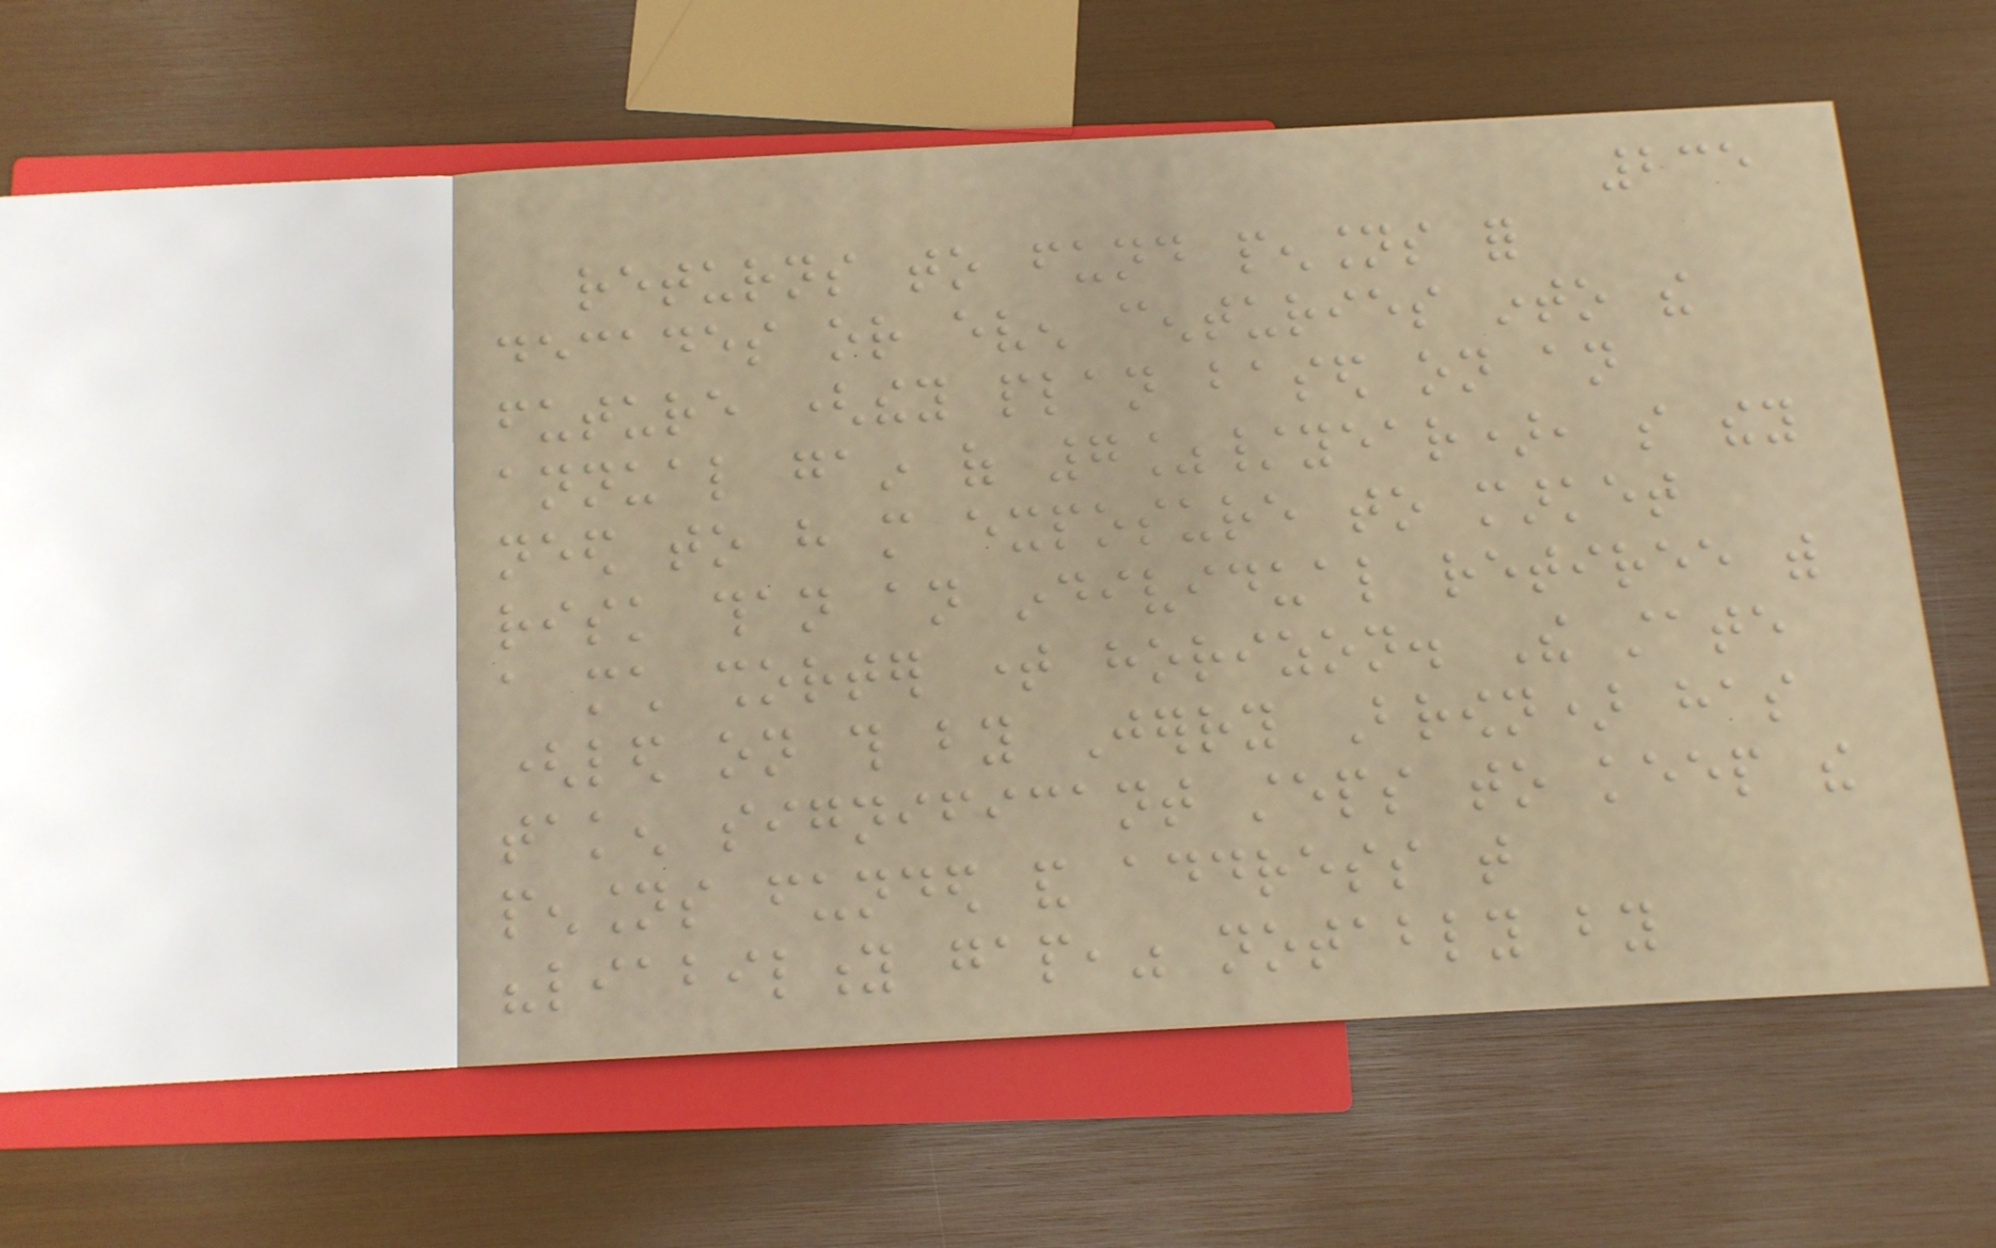235
returns to fund pensions for
decades or even centuries into the
future (they plan based on an
annual gain of 7%/year), so they
need to have more exposure to market
risk than an individual retiree with
a much shorter time horizon. The state
(led on this by Jerry Brown) has
taken significant steps to keep the
pensions funded and address that
"liability gap," notably by
